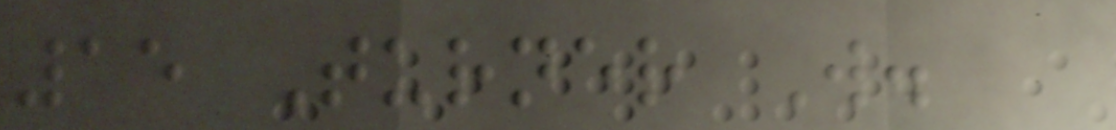15 Turner W.
